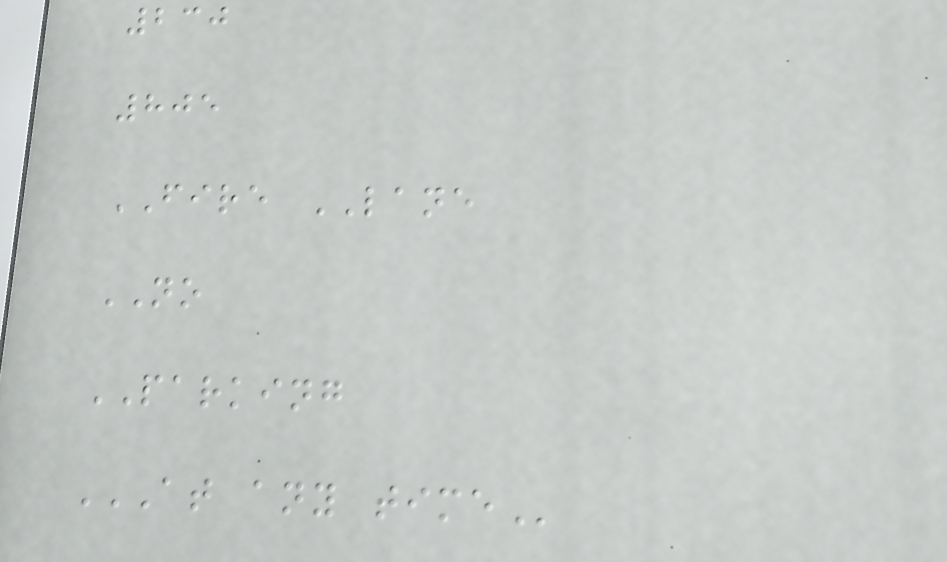230
805
FIRE LANE
NO
PARKING
AT ANY TIME
